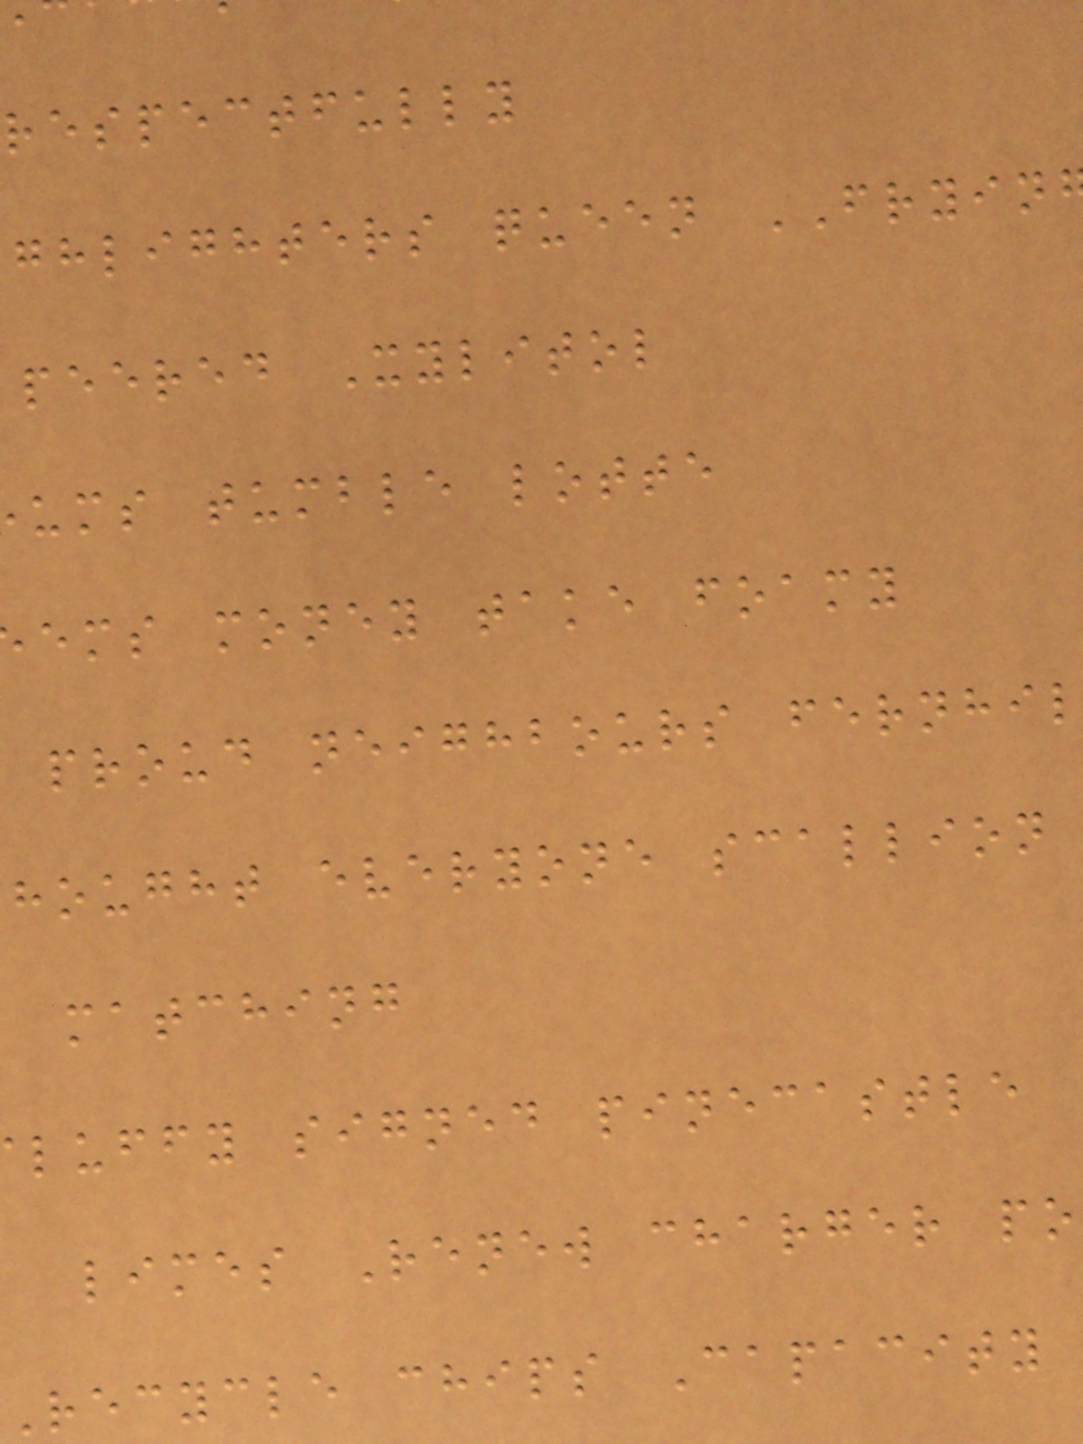respectfully
ghlighters queen FRYIN
peered Xylitol
ums tumble lotte
ems money take foamy
proud neighbours fernhil
hought everyone scallion
matching
luffy signed pinecastle
limes Renew charger po
Recycle chips Capacity
